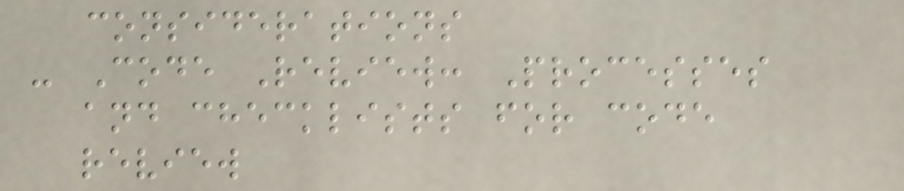considerations
- Code Review: Processes
and checklists for code
review
